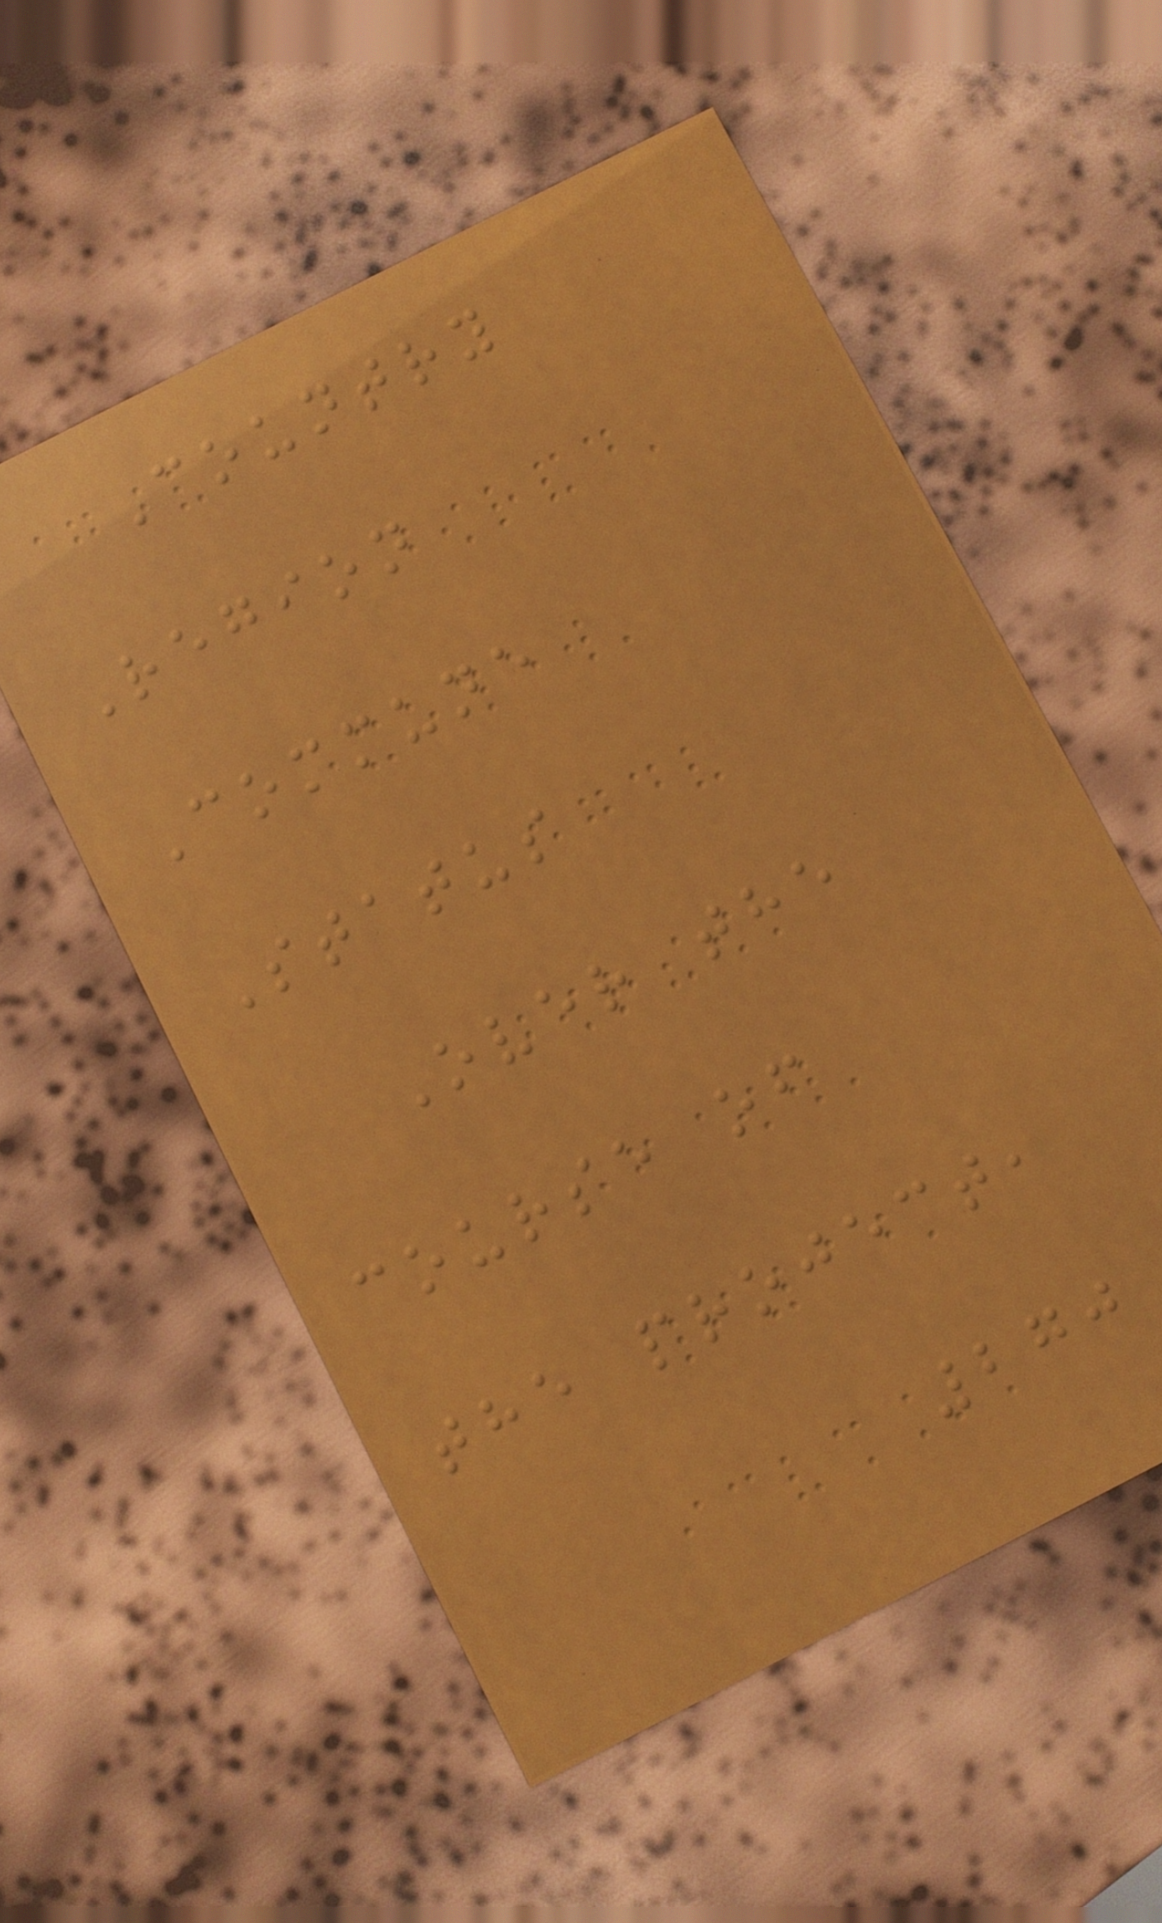Country
Region
Commune
Status
Over the
course of
the project,
270
